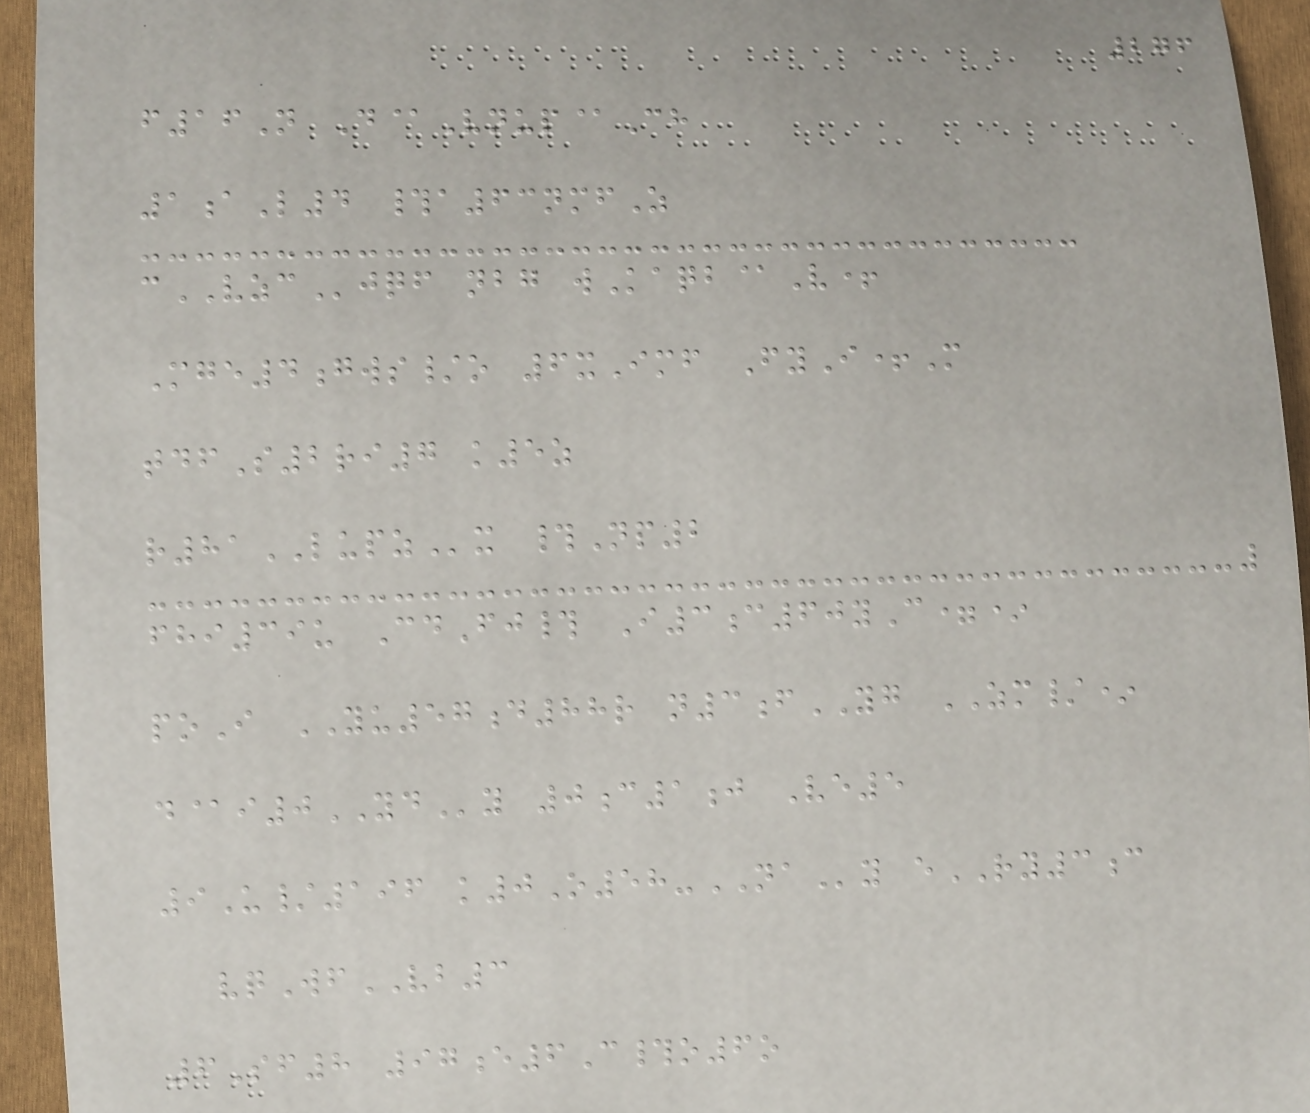276
f16N D@Vnup@Ch
1aL4 #a63nmfZ
cVZCjqf nbg wKaqb@V+
Mge4gws/o 6xImf FyI+M
tdfS2ri7 k5z
r81LUPZx #Np2
fhi39u CdFj# I3c60yC=*
poI YU57d88r n3fYG ZM/*
d@i0YDy 0c1j Ve5
9U/196 k0O58-NAy eRY3c
vqWfVB3
6Sf8 97e6C#o6o
